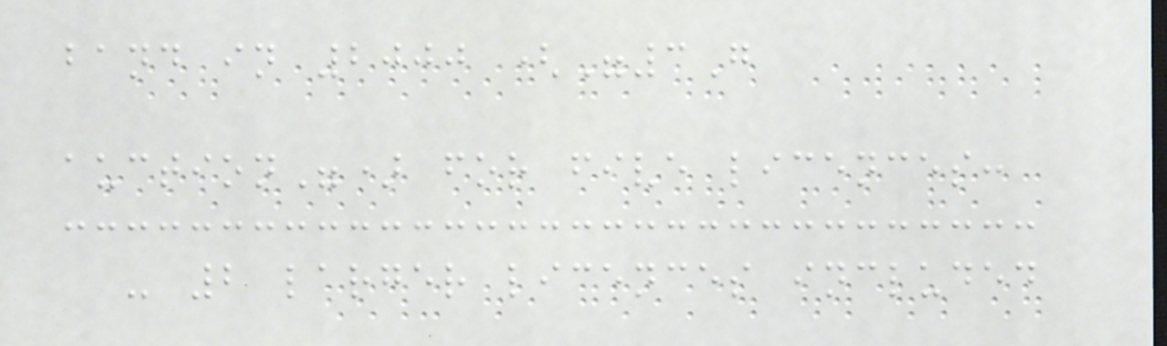band in 2000 ("3G
auction") for five licences:
- 2 larger licences included
